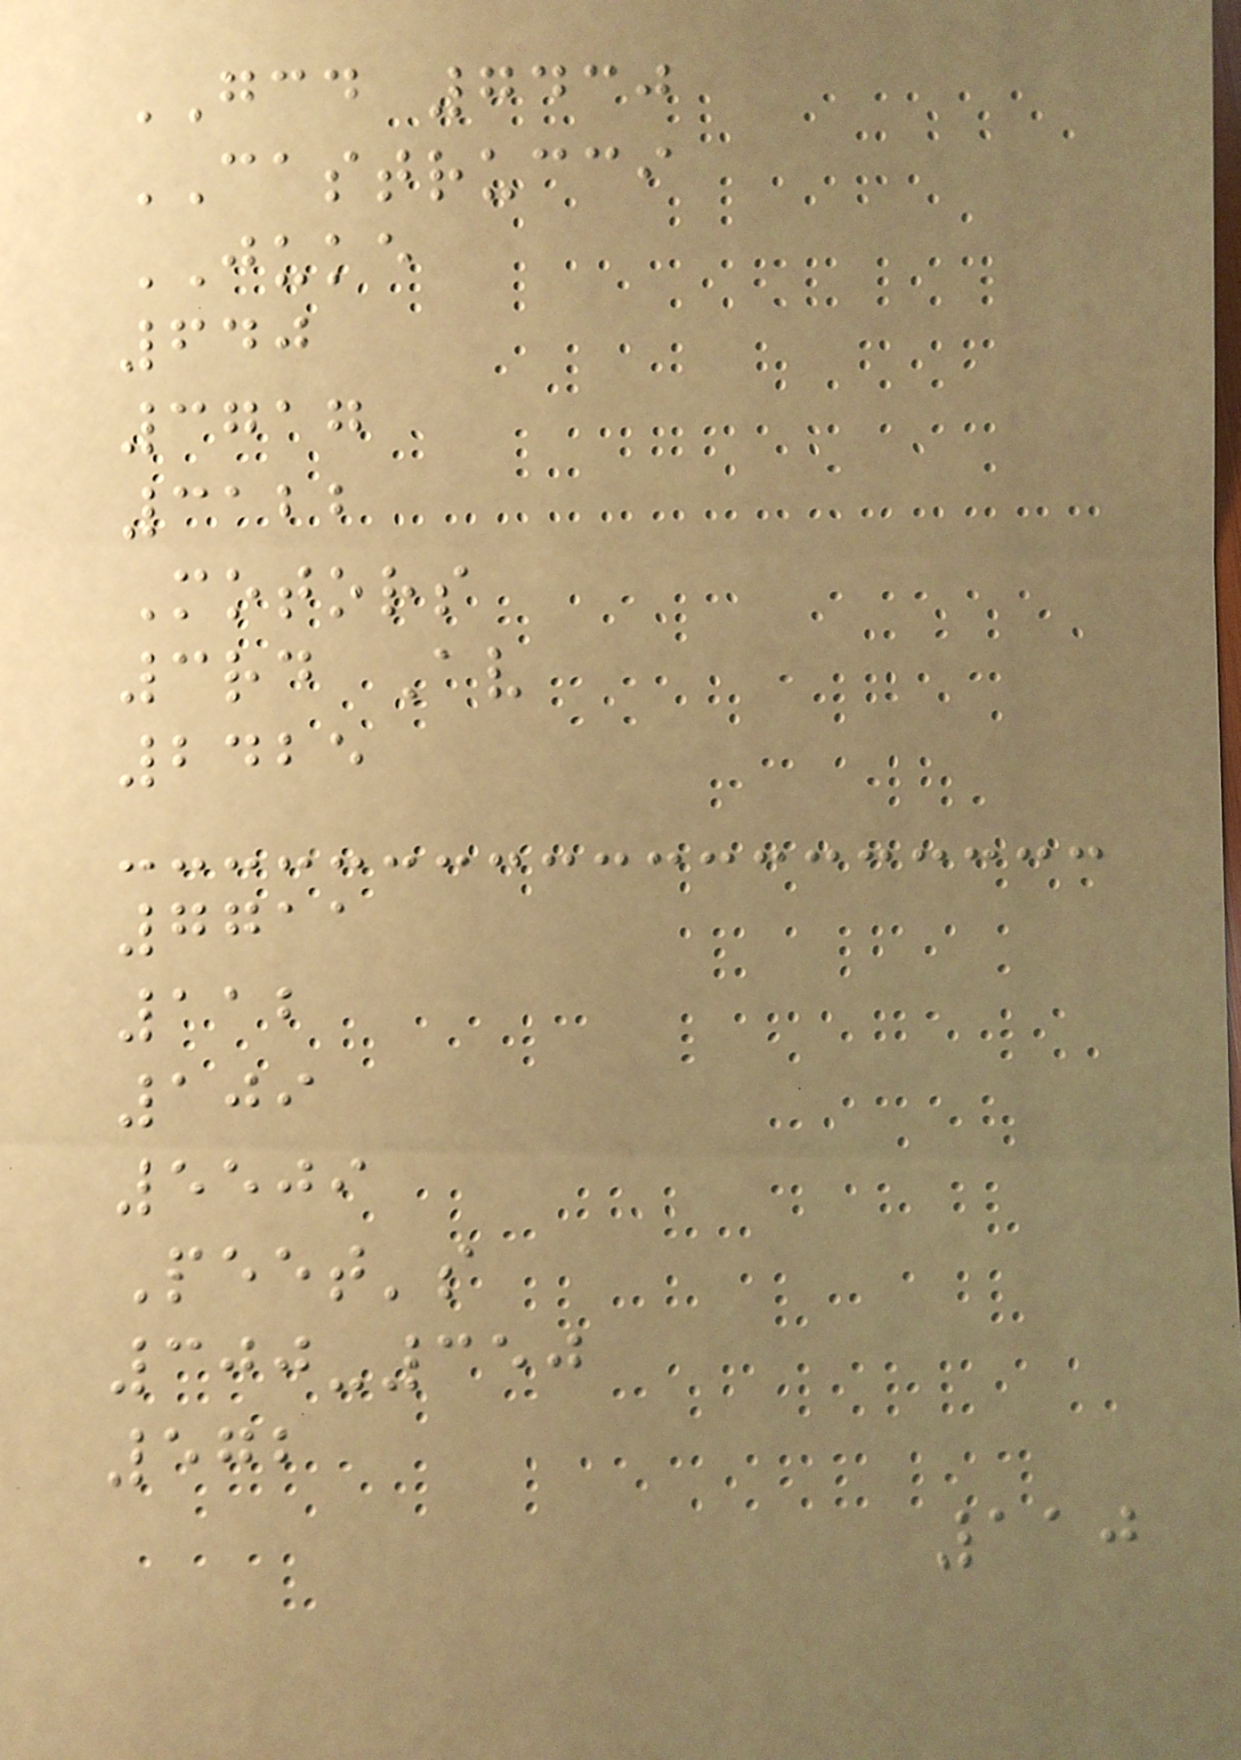GCD 7430
CASTRUCCI
JUKE
640
3717
3122
Motors
3rd Av
2425
7711
112
109
5509
Peet's
300-350
572
110
